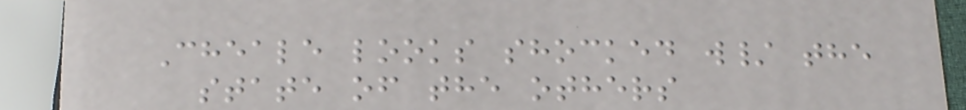Cheale looks shocked w/ the
state of the others
